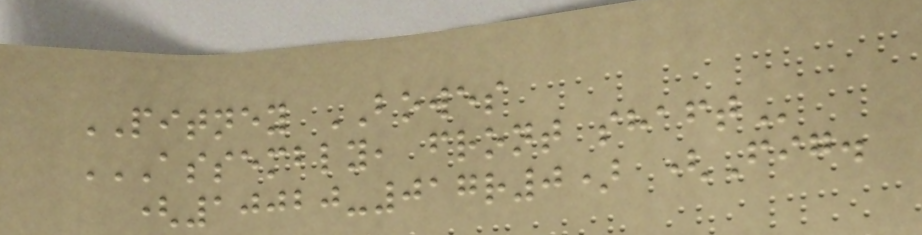PITNEY BOWES
ASSEMBLY, FRONT SHAFT
(10020-017r0) (Fig.
